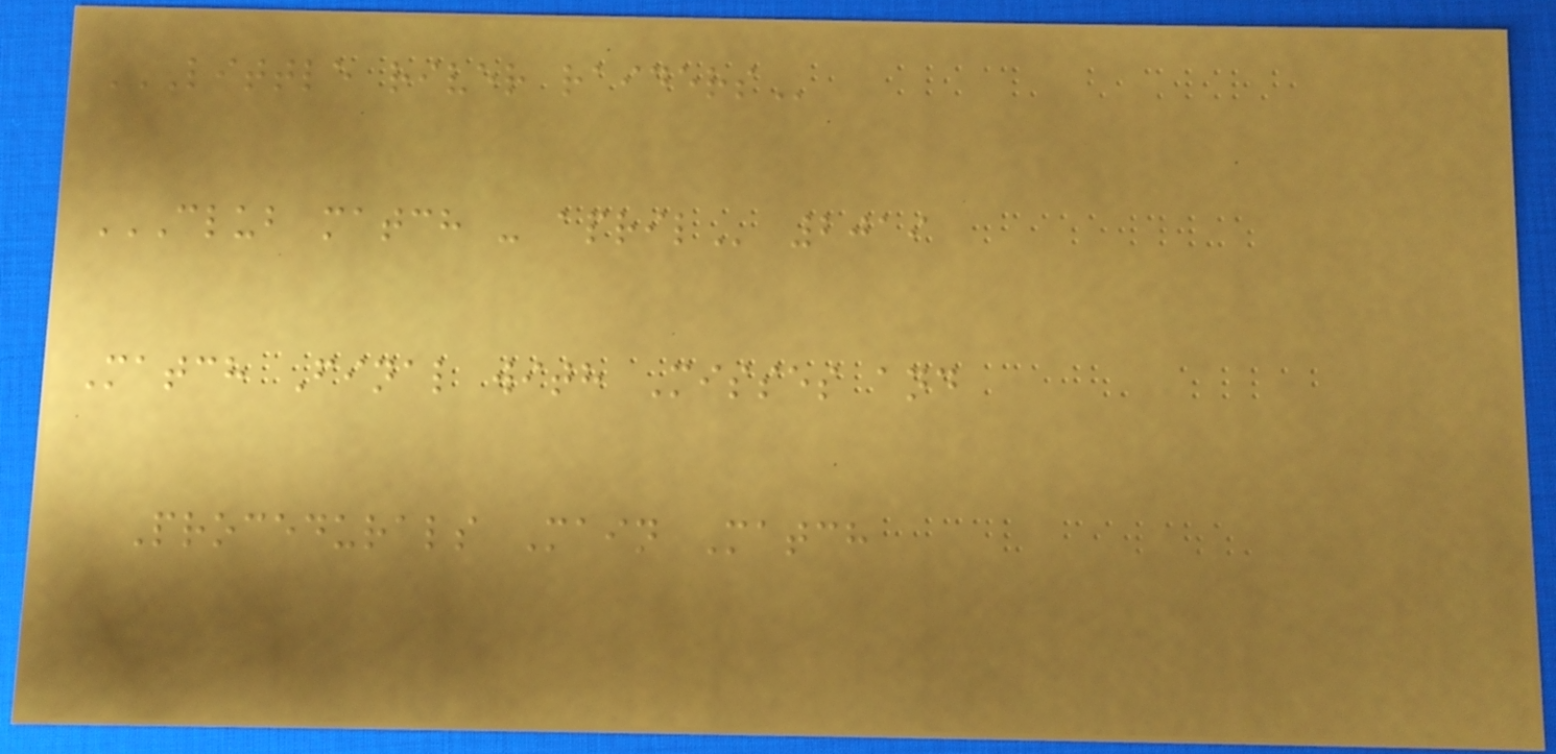LITTLE RIVER RAIDERS
CLUB MATCH - APRIL 2019
Match Final with Misses and
Procedurals Main Match
